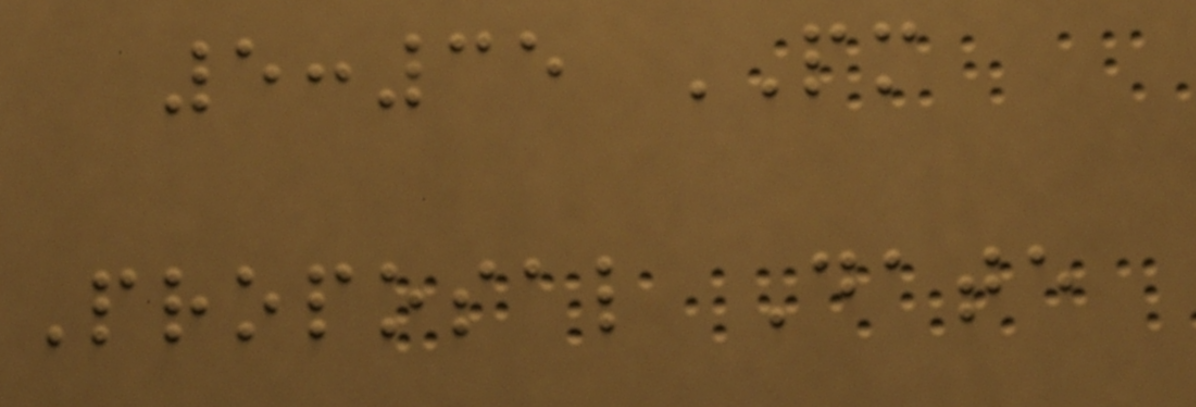5:35 PM
Proposal Date
